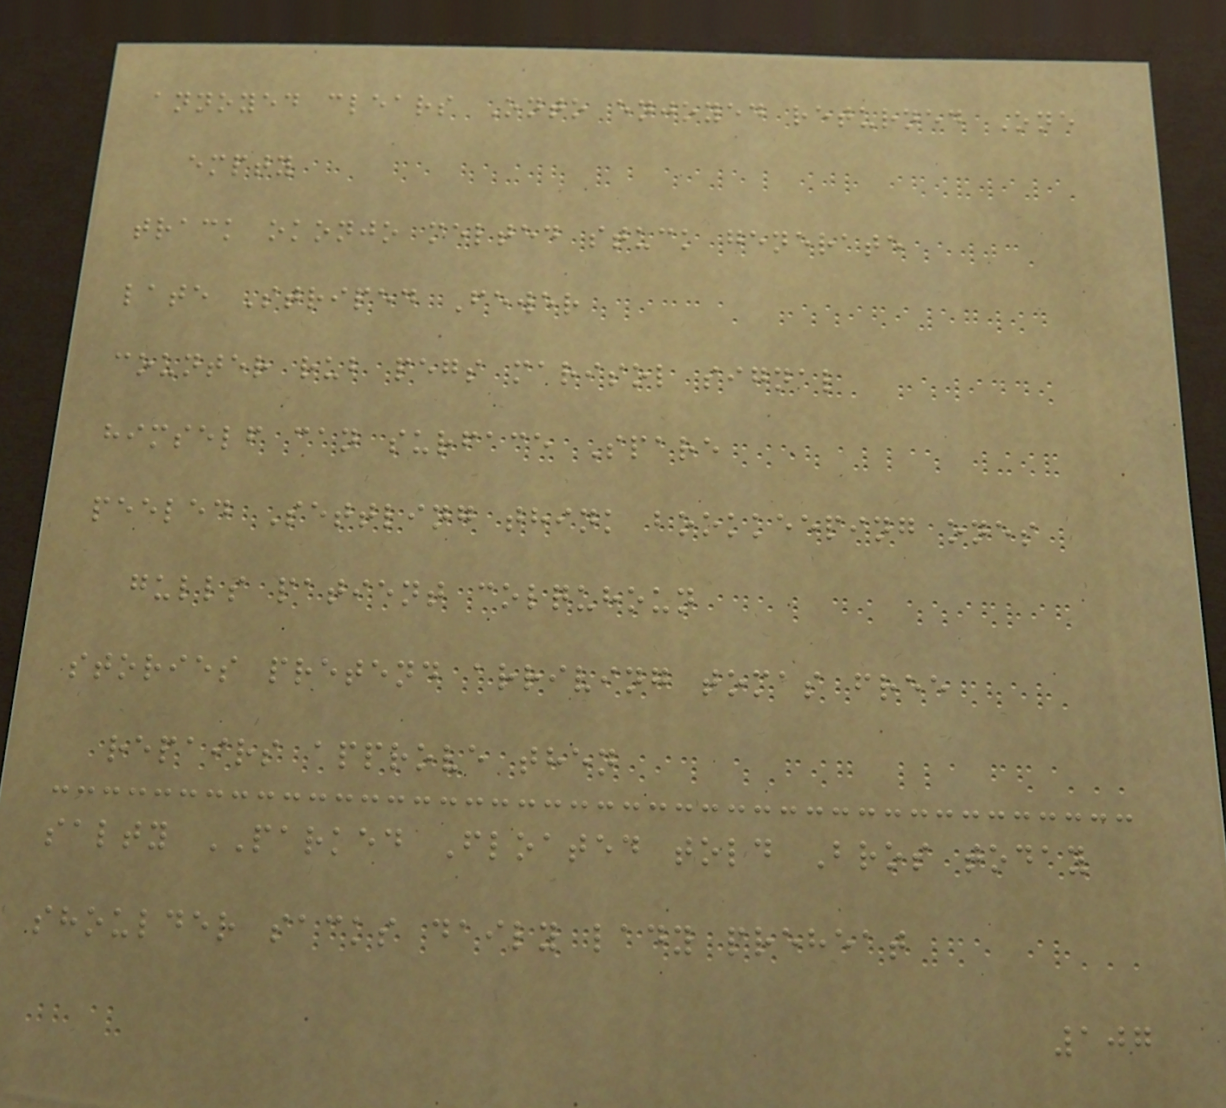annoyed clears Onto enjoyed returned One
empty
track okonjo melted stuck generate
late Striped Fewer
counter rub pegs marisol signal
himself can surface Spare
peeled Settling think bookkeeping ones
gulls patient colquhoun
stories pretend arriving tomas free
repairs approve then
salty PARKED Floated told Bros today
shoulder sacks daily lady preheat
107
